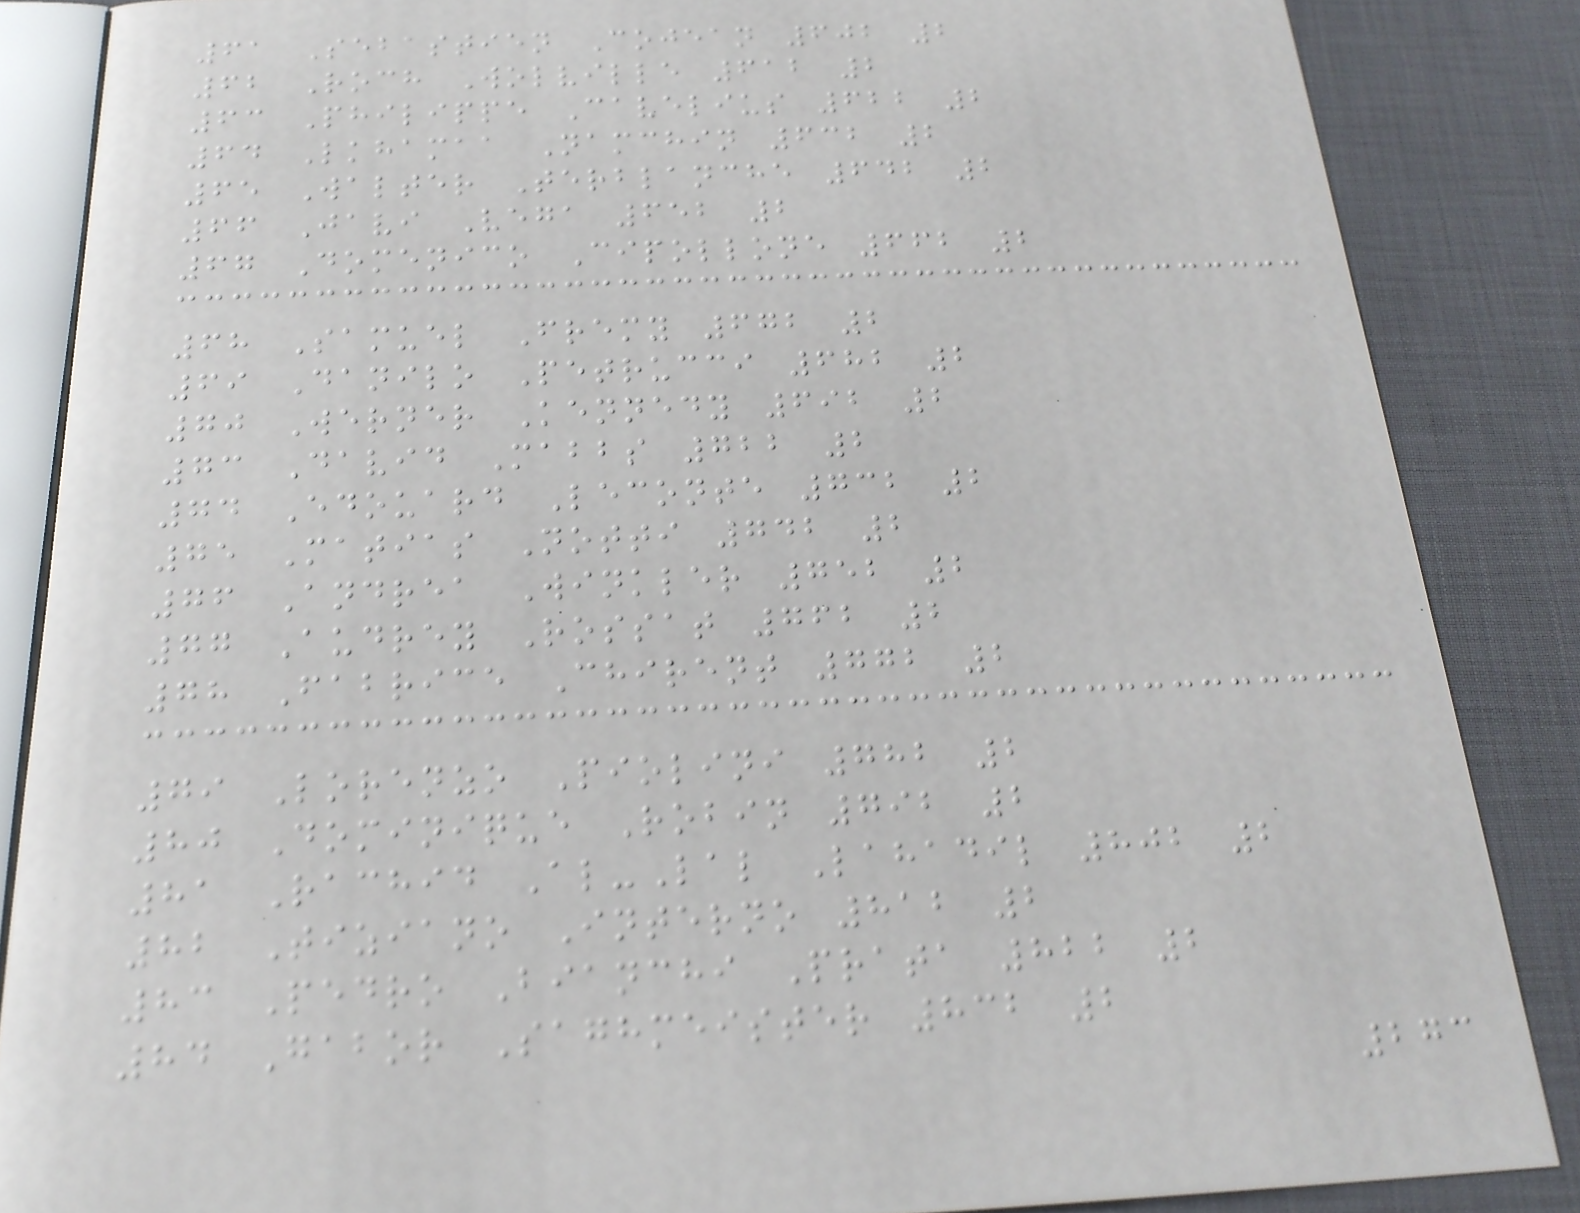61 Sebastien Cojean 602 2
62 Roch Wolville 612 2
63 Philippe Cavelius 622 2
64 Lkhamaa Namchin 632 2
65 Walter Terblanche 642 2
66 Javi Vega 652 2
67 Domenico Cipollone 662 2
68 Samuel Fremy 672 2
69 Danilo Petrucci 682 2
70 Werner Kennedy 692 2
73 David Mabbs 722 2
74 Edouard Leconte 732 2
75 Matias Notti 742 2
76 Andrea Winkler 752 2
77 Audrey Rossat 762 2
78 Fabrice Chirent 772 2
79 Lorenzo Piolini 782 2
80 Dominique Robin 792 2
81 Rachid Al-Lal Lahadil 802 2
82 Tiziano Interno 812 2
83 Pedro Bianchi Prata 822 2
84 Gabor Saghmeister 832 2
273
